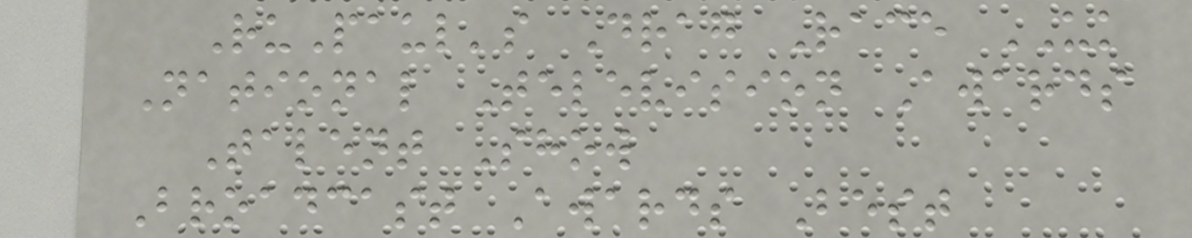RuPaul's Drag Race UK
National Television Awards
Talent Show
Broadcast Awards Best
